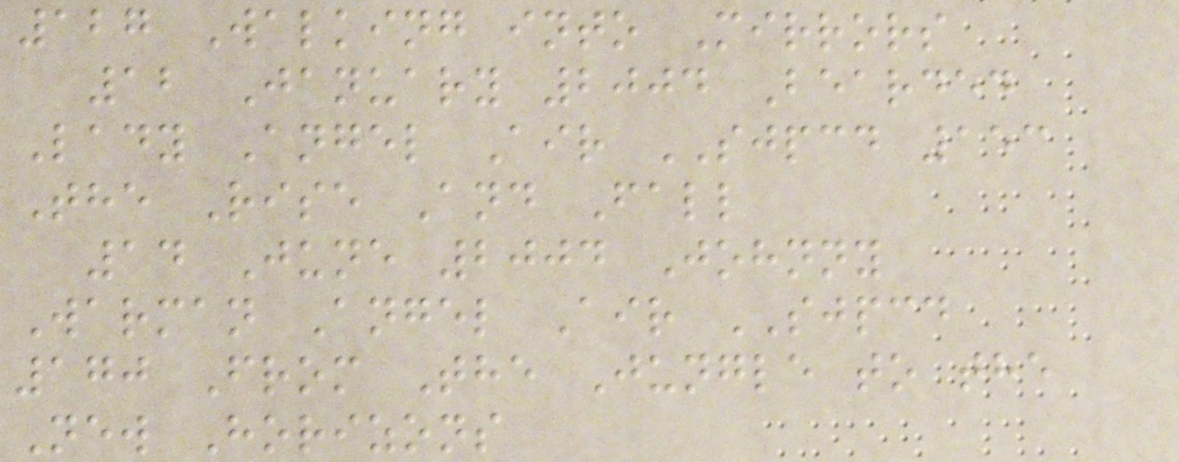127 Walking into Mirrors
12 January 2004 Bearded
Lady Angel Air SJPCD 153
The Rise And Fall
14 June 2004 Johnny
Warman Angel Air SJPCD
170 From The Jungle to the
New Horizons
